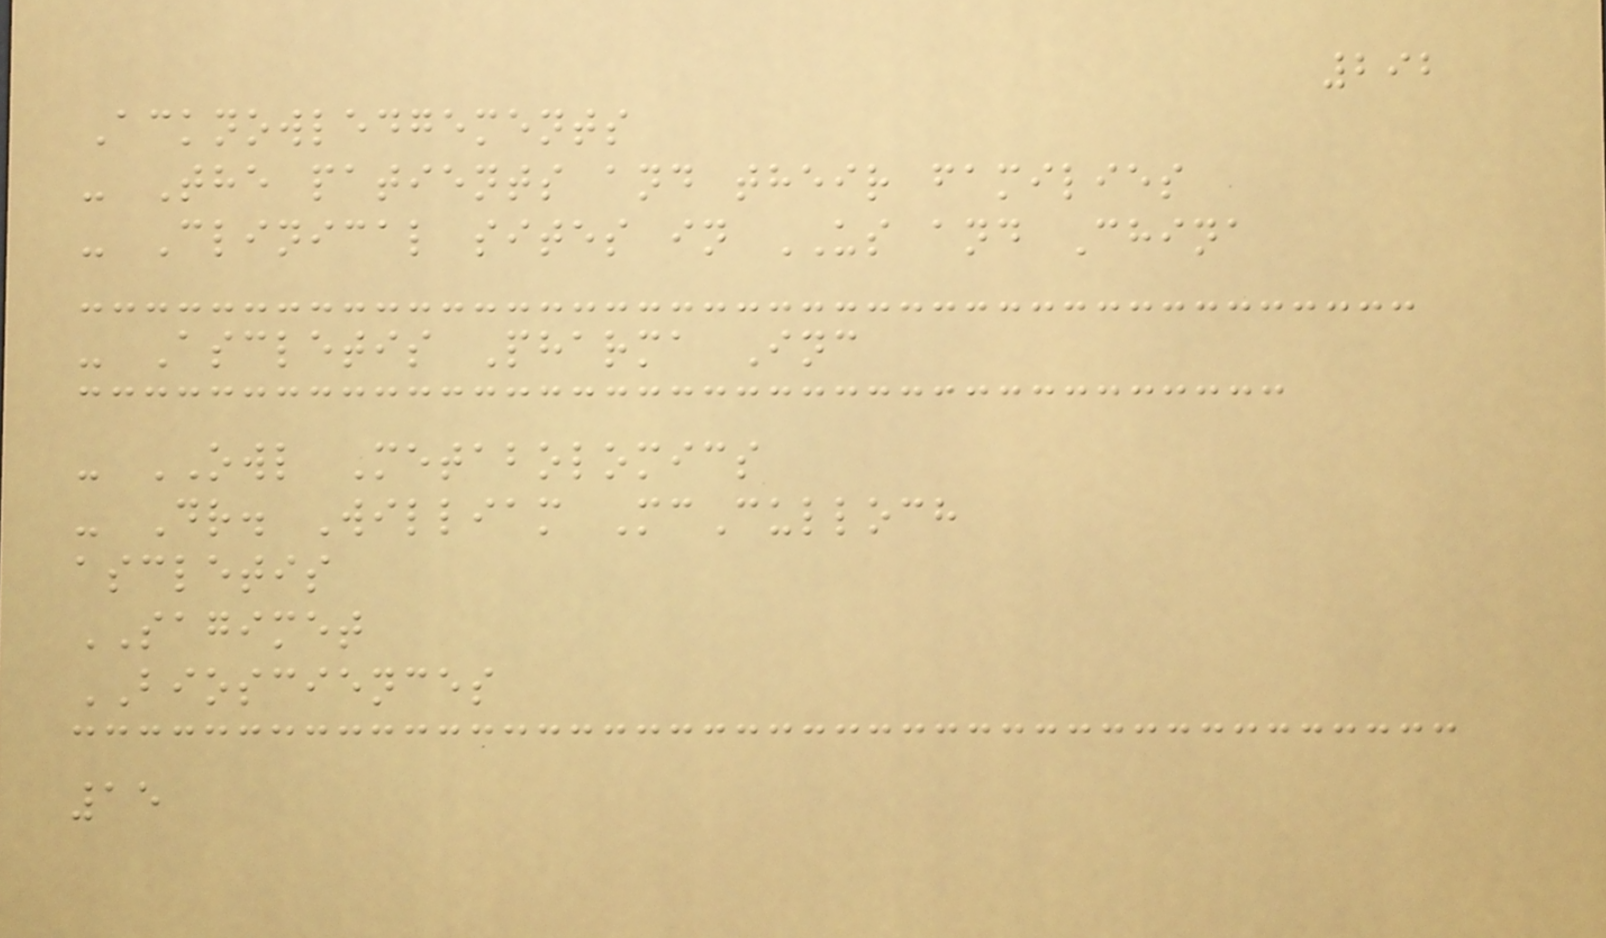292
Acknowledgements
- The patients and their families
- Clinical sites in US and China
- Ascletis Pharma Inc
- OWL Metabolomics
- Dr. William McCulloch
ascletis
SAGIMET
BIOSCIENCES
15
